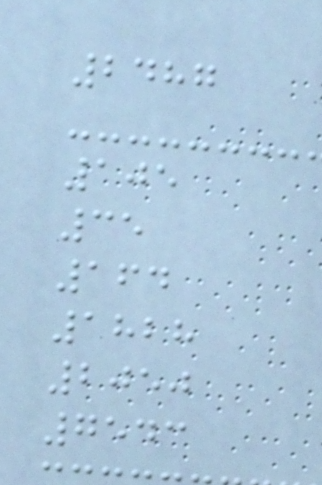2487
105
35
164
1828
2050
7543
